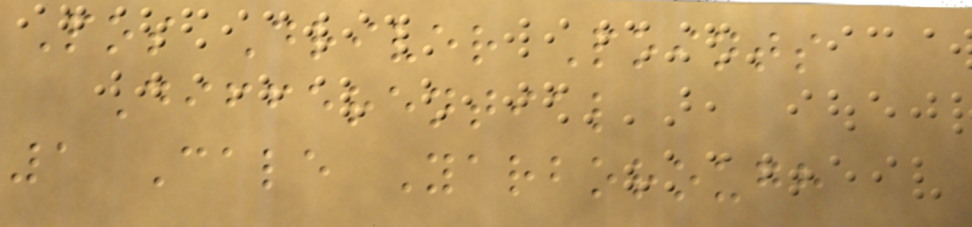Pos Driver Points
Differential
1 Cale Yarborough
